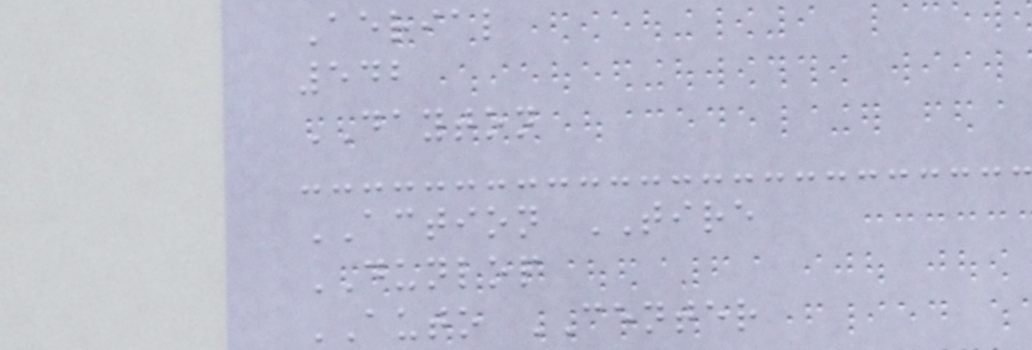Aerial
542
DAYTON
ACTION TIRE
DUNLOP
AUTO CENTER
